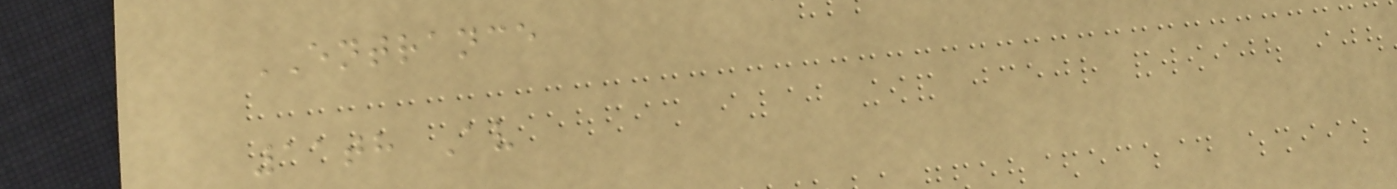ENTRANCE
11th Av
